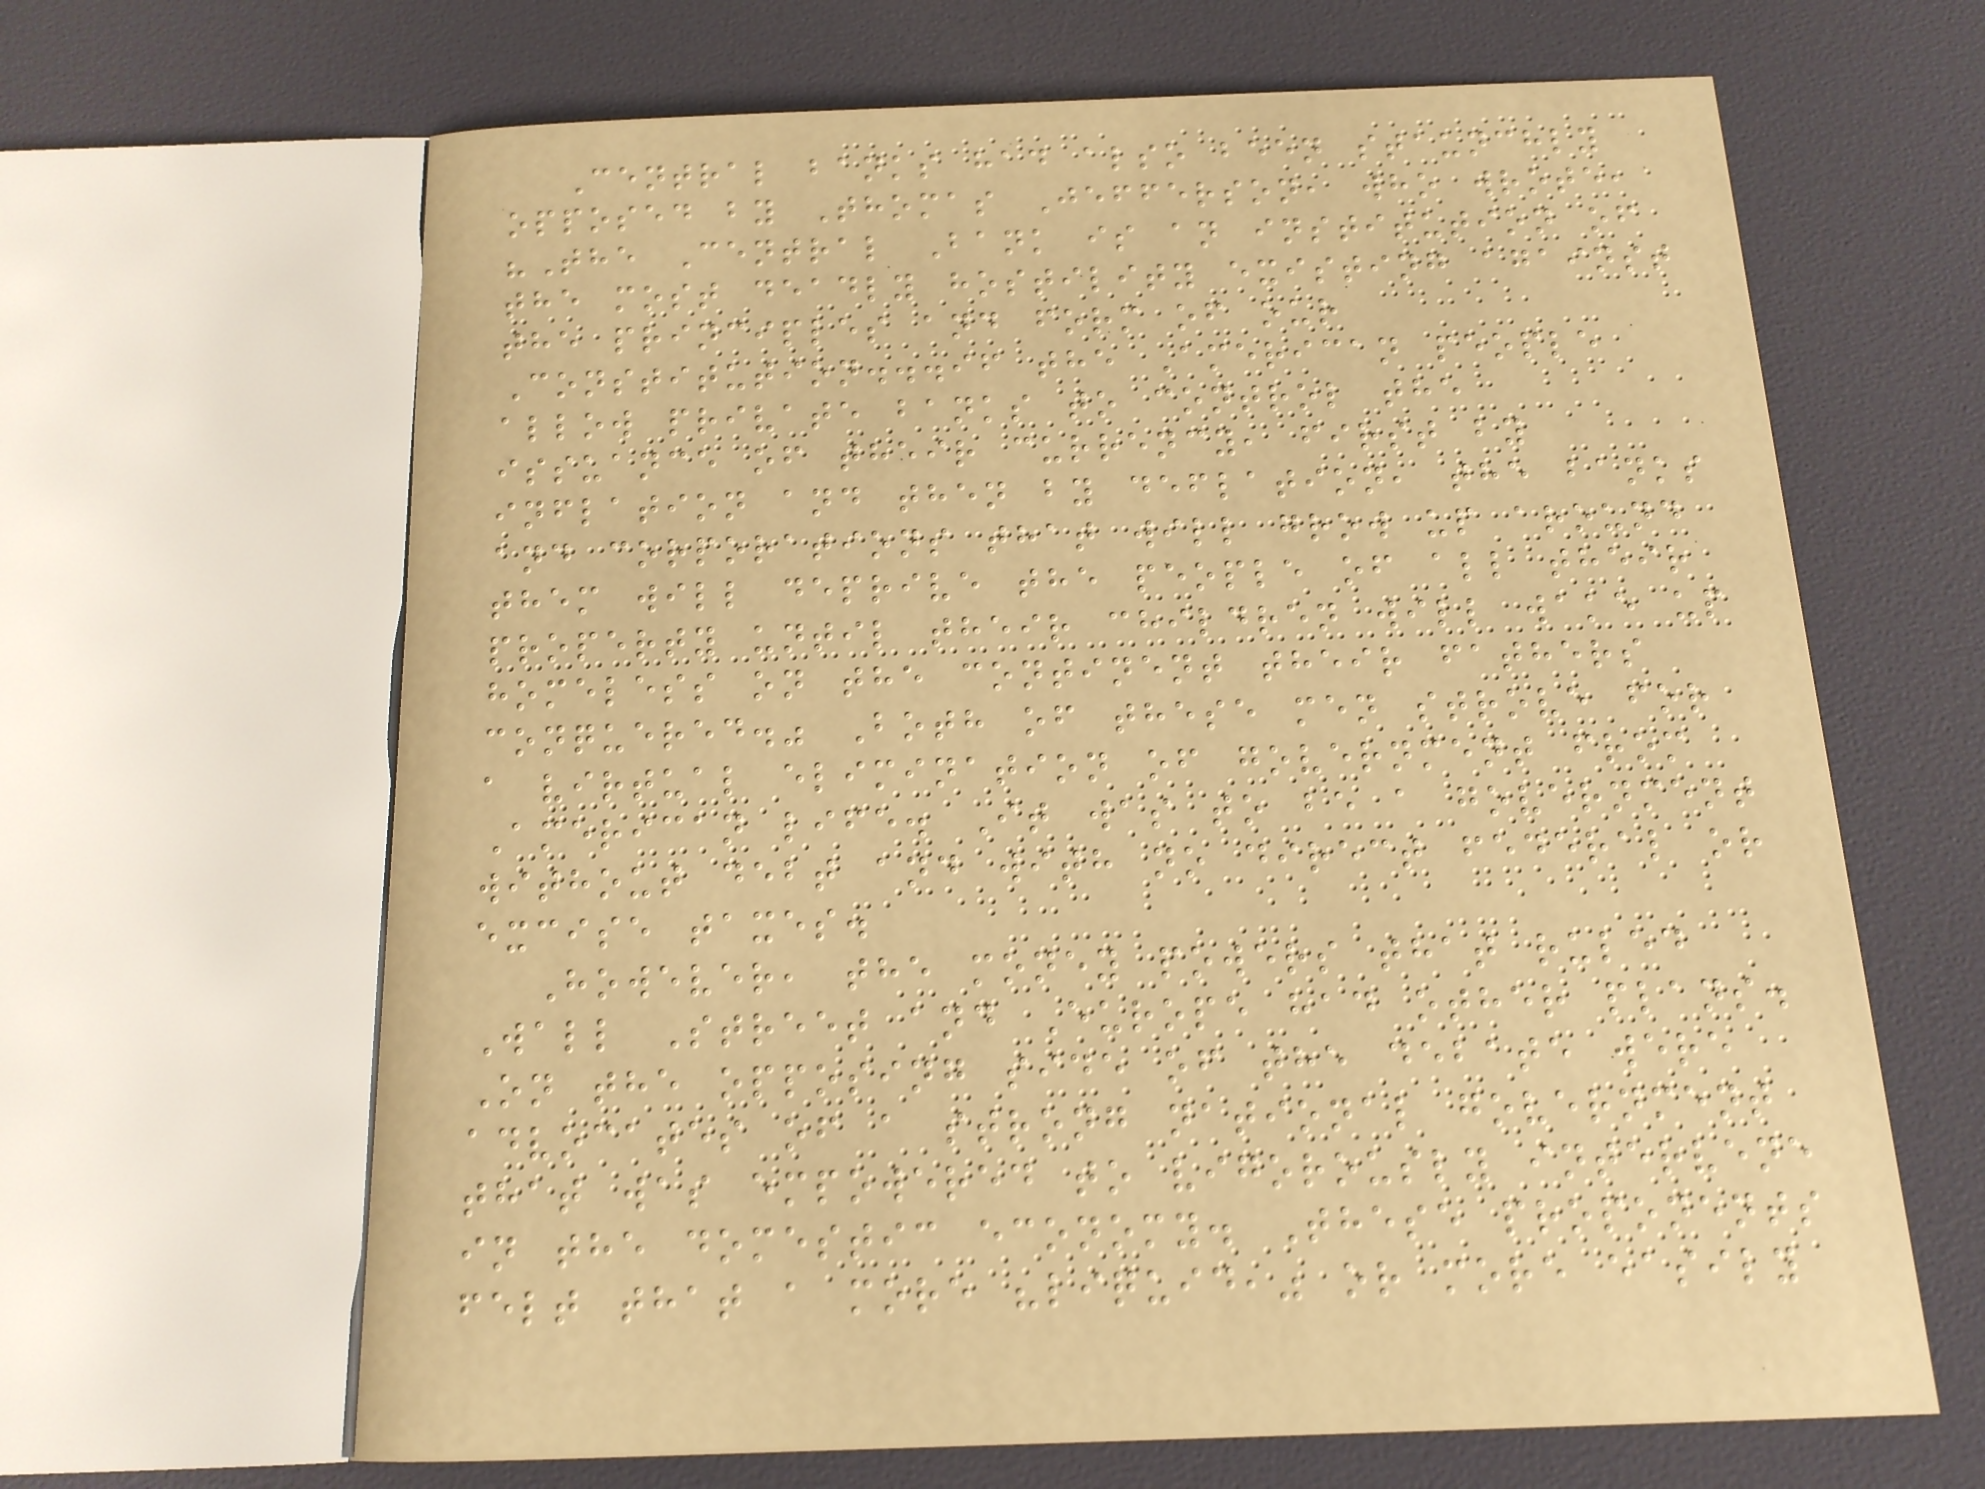Central banks had also been staunchly
opposed by Thomas Jefferson, who wrote,
"The Central Bank is an institution of
the most deadly hostility existing against
the principles and form of our
Constitution...if the American people
allow private banks to control the
issuance of their currency, first by
inflation and then by deflation, the banks
and corporations that will grow up around
them will deprive the people of all their
property until their children will wake up
homeless on the continent their fathers
conquered." Both of these men strove for
a virtual elimination of government from
American life. It was to be a government
without debt and with no direct federal or
excise taxes.
However, the money powers that ruled
Wall Street and Europe had other plans.
On the opposing side of the debate were
advocates of a strong national government
that was empowered to vigorously intervene
in the domestic economy. These proponents
felt that a more "liquid," or more easily
